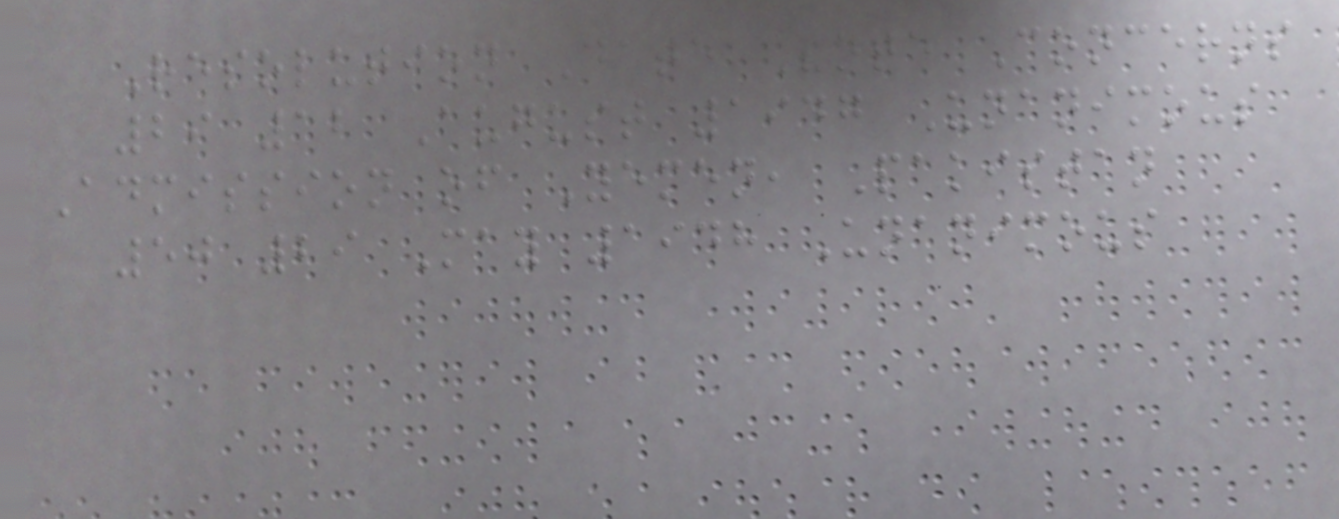Resolution Date Vote Concerns
29 12 August 1947 Unanimous
Admission of Yemen, Pakistan
50 29 May 1948 Unanimous
